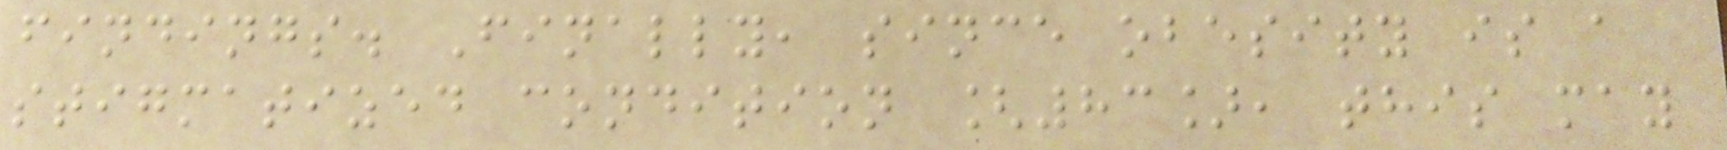findings. Finally, since obesity is a
stigmatized condition [83], this may
